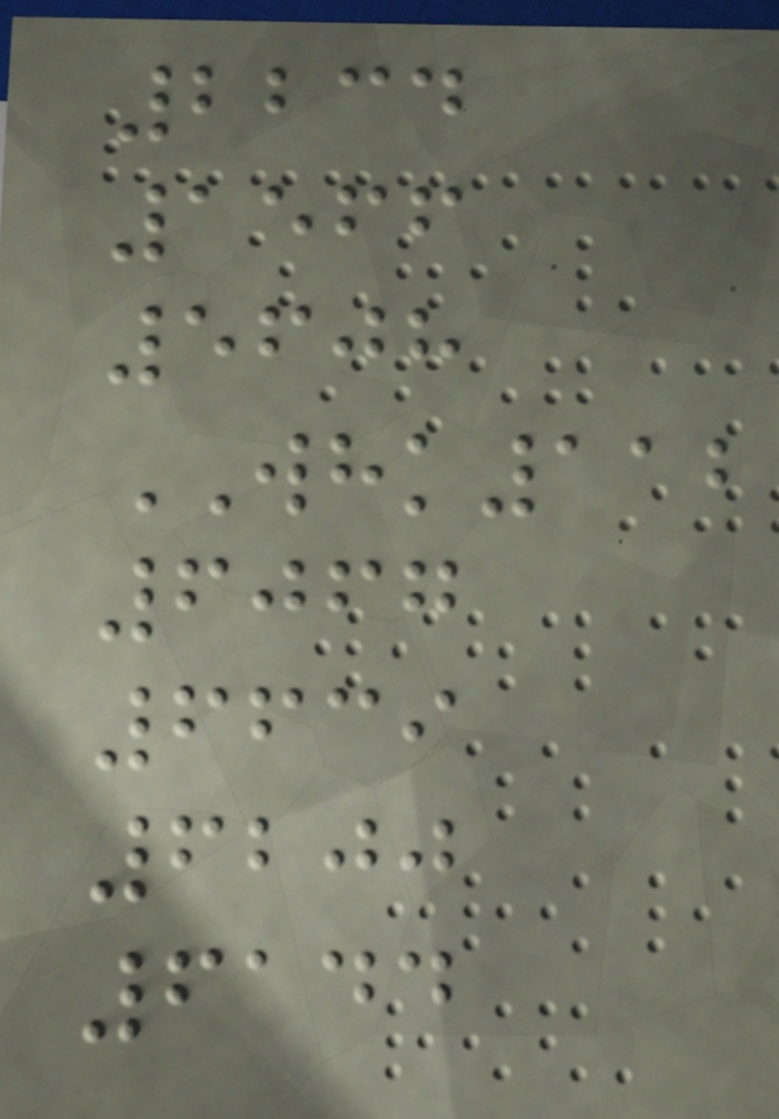2234
1566
5608
WHK112
6067
6639
6200
6144
